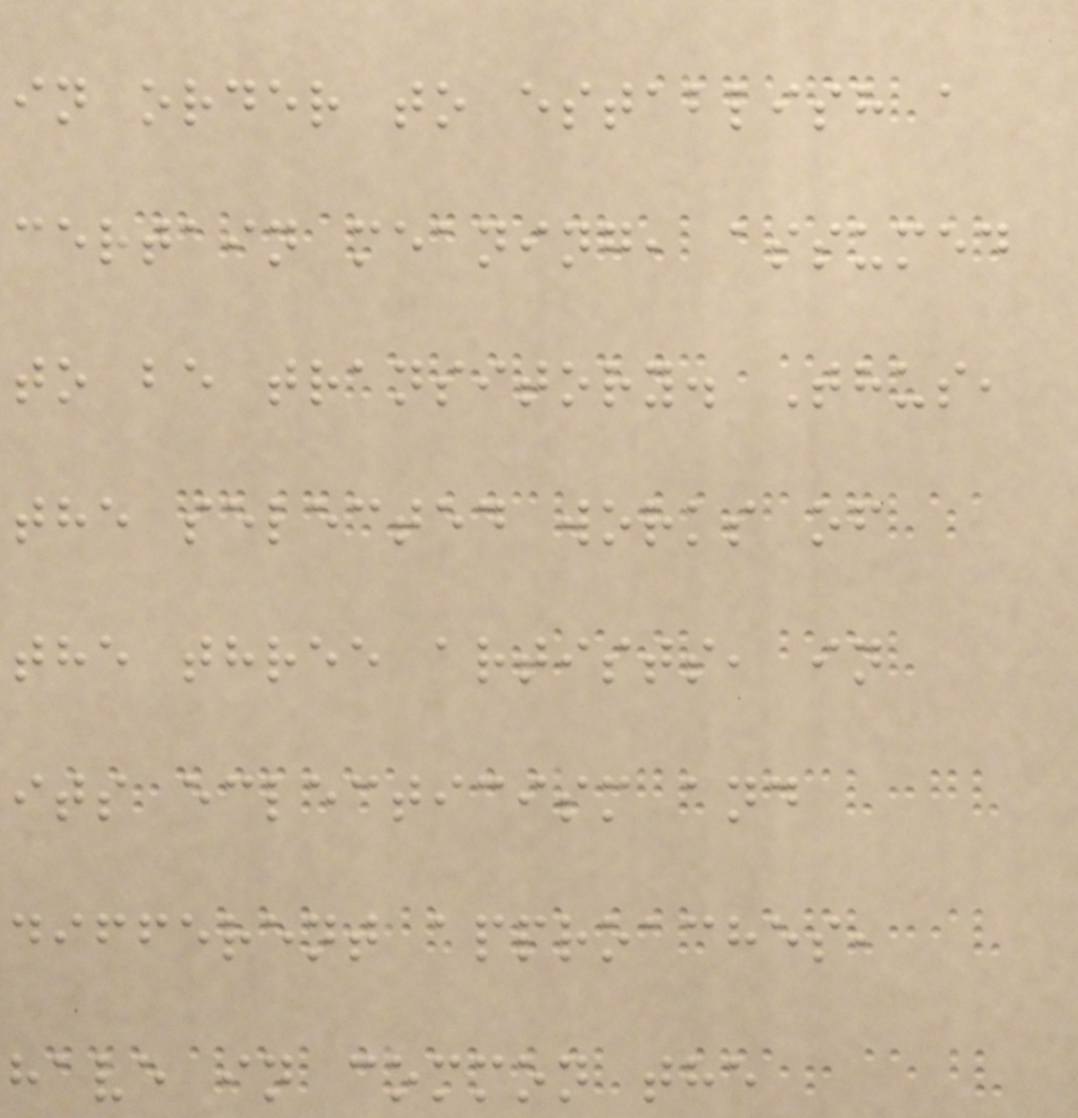in order to establish a
certain meaning, assumed
to be transitory. Thus,
the selected works of
the three artists, in
its eclecticism and
different approaches,
have in common the
